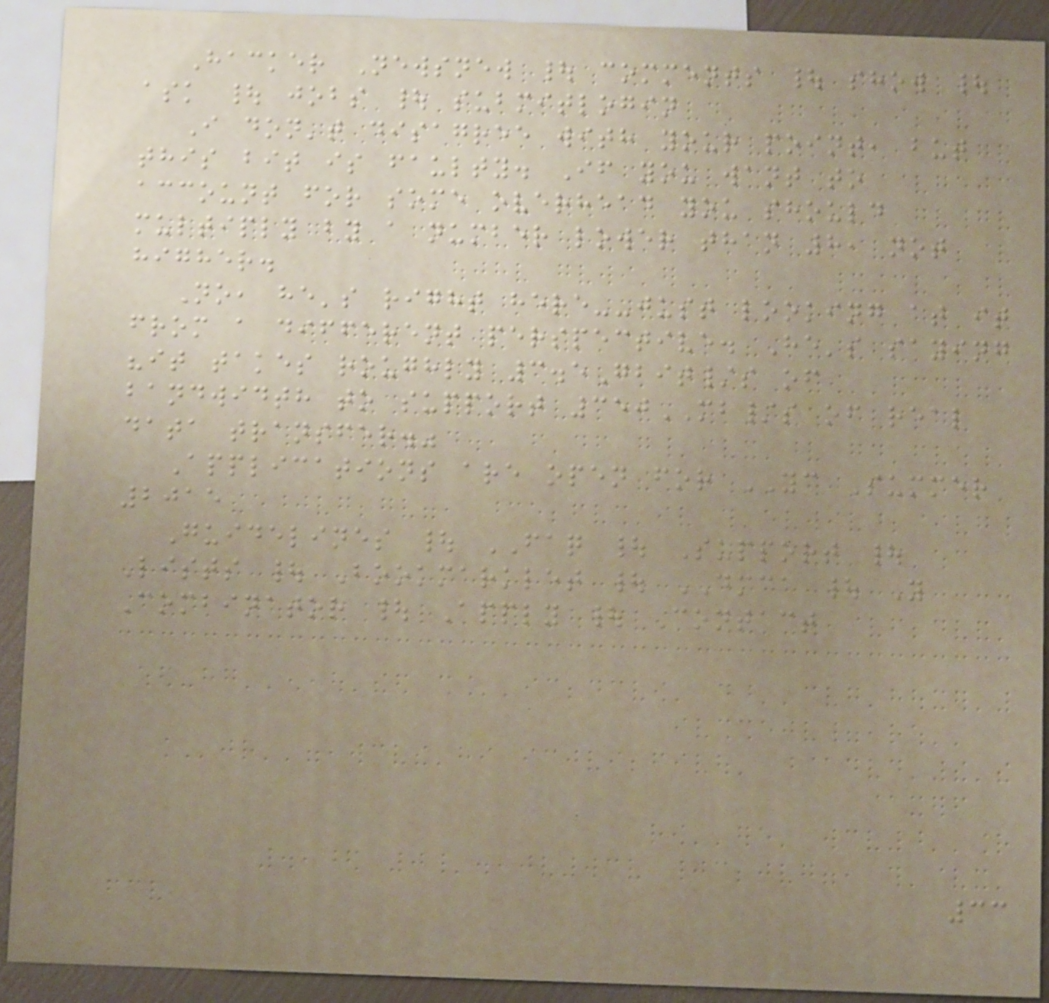Hacker Newsnew | comments | show |
ask | jobs | submitlogin
I don't disagree with your point, but
this bit is faulty. If you want to
account for some overhead you should
multiply by a number lower than 8, not
higher.
No, he's right here--just looking at it
from a different perspective. He's saying
"it takes roughly 3.5Gbit/s of
bandwidth to support 350MB/s of real
data transfer."
Applications are open for YC Summer
2015
Guidelines | FAQ | Support |
Lists | Bookmarklet | DMCA | Y
Combinator | Apply | Contact
33
